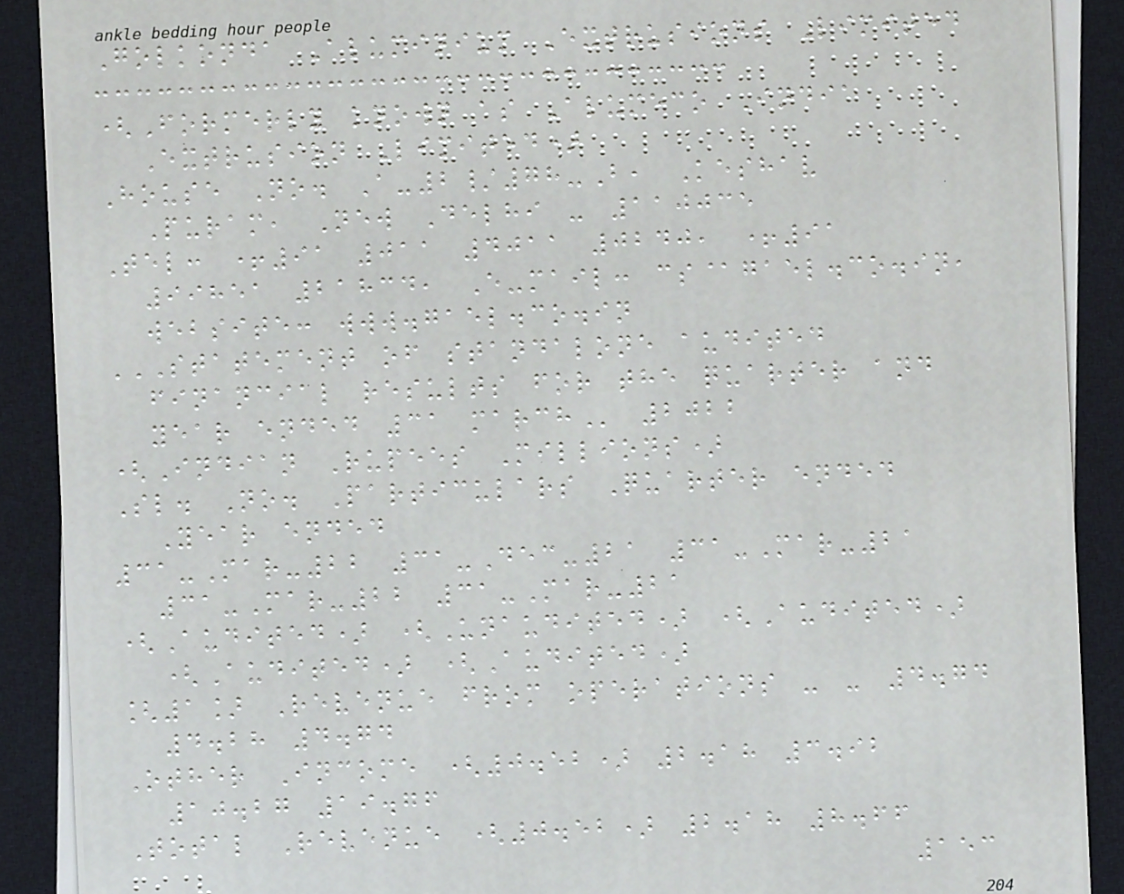Golkonda Aluminium Extrusions Limited
(Formerly known as Alumeco India
Extrusion Limited)
House No. A-2/78-B, Keshav
Puram, New Delhi - 110035
Tel: +91 011 4011 0240, +91
99851 21834, E-mail: cs@gael.co.in,
website: www.gael.co.in
STATEMENT OF STANDALONE AUDITED
FINANCIAL RESULTS FOR THE QUARTER AND
YEAR ENDED 31 MARCH 2022
(Indian Rupees Millions)
Sl. No. Particulars Quarter ended
Year ended
31-Mar-22 31-Dec-21 31-Mar-21
31-Mar-22 31-Mar-21
(Audited) (Unaudited) (Audited)
(Audited) (Audited)
[1] Revenue from operations - - 4.74
4.28 4.74
Other Income (0.52) 2.18 3.92
10.27 19.76
Total Revenue (0.52) 2.18 8.66
153
